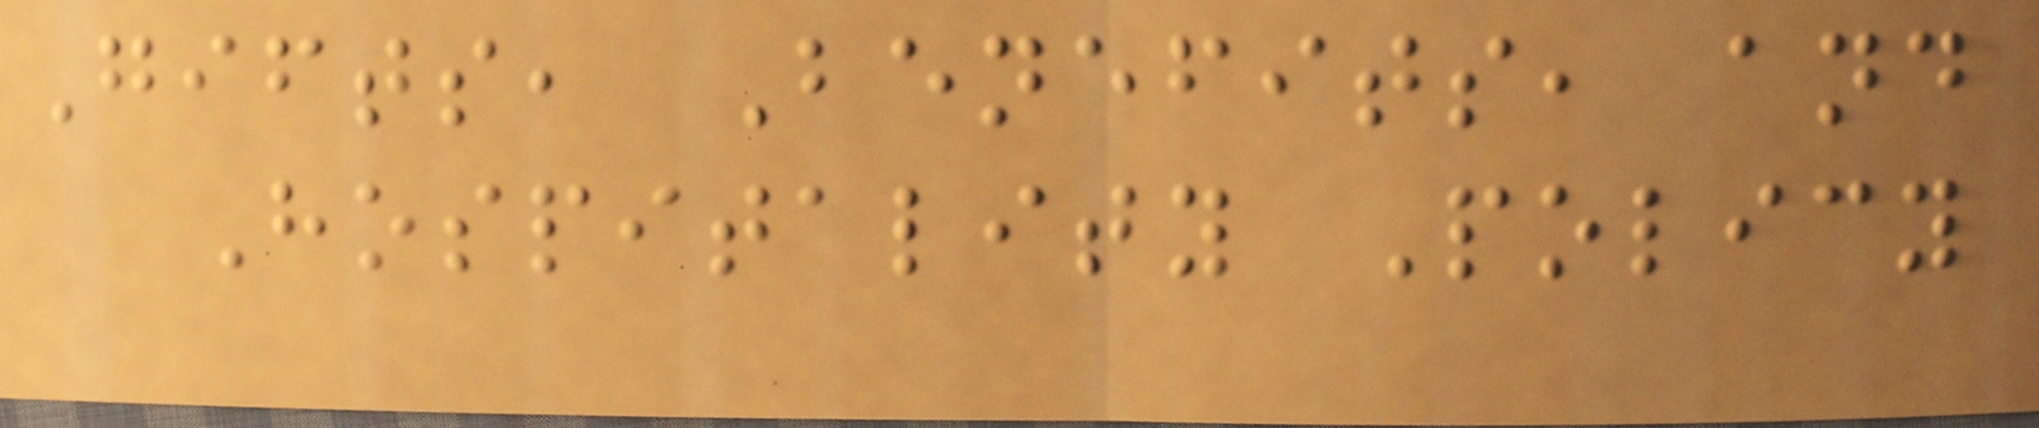Gifts, Benefits, and
Hospitality Policy
